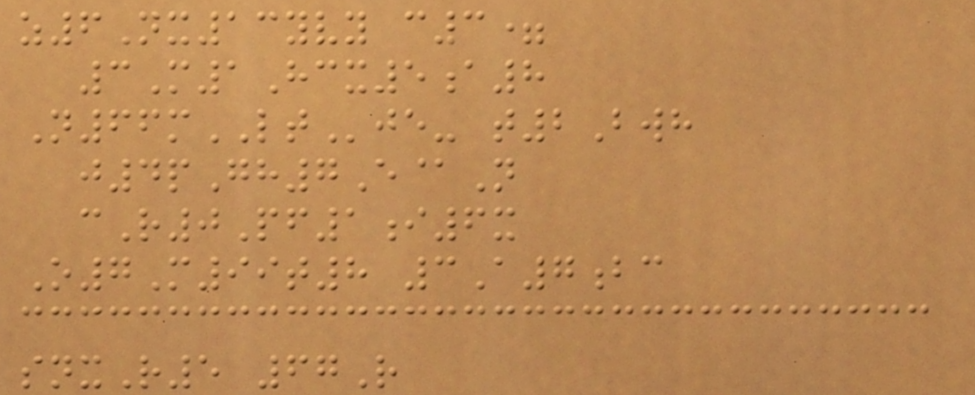z6Nx13yvy c3=
3M1Hcx5a8
N66mLTje- t2Bwh
j4pGh7E@N
cR0Pf1i6x
O7M99t8 3A7bc
snxR5 67R
